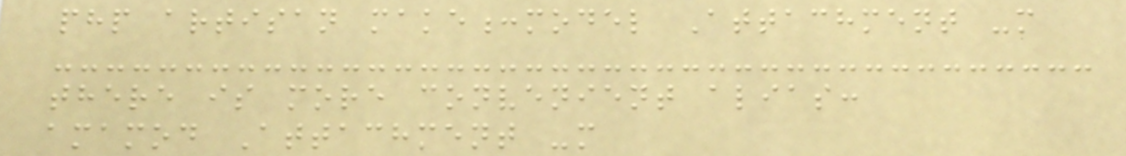php artisan make:model Attachment -m
there is more convenient alias:
amamod Attachment -m
